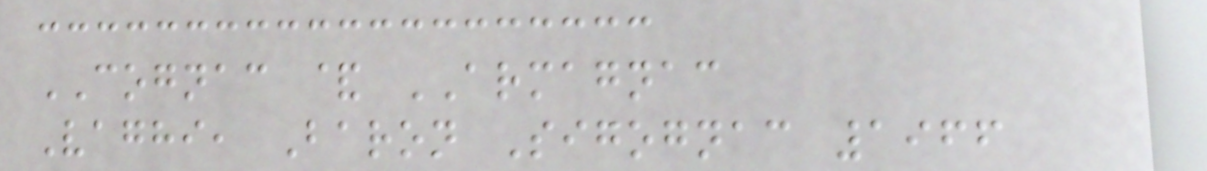COGNAC & ARMAGNAC
Vaghi, Baron Sigognac 1966
